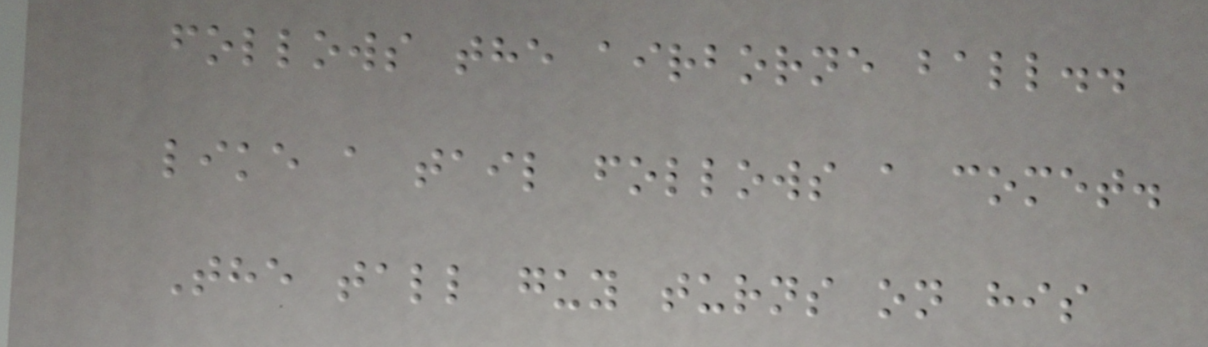follows the airborne ball..
like a tail follows a comet.
The tall guy turns on his
